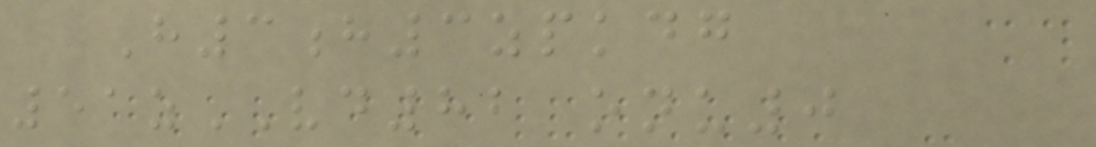H3h3zpkdg
51zVD82 onu0
